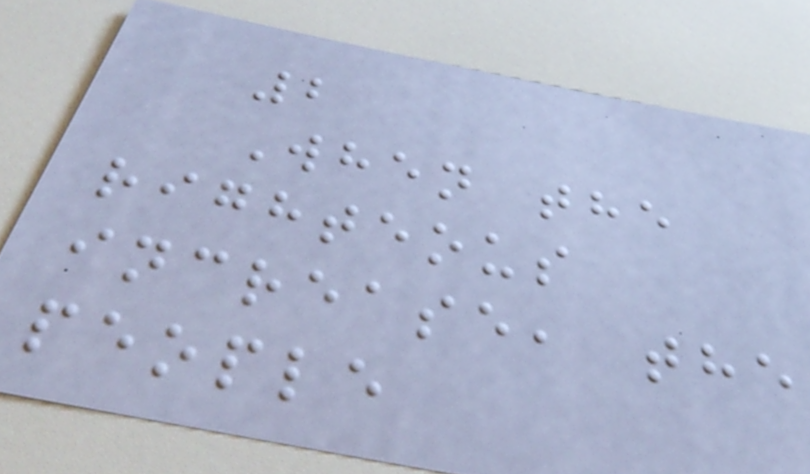2
When the
righteous
increase, the
people
